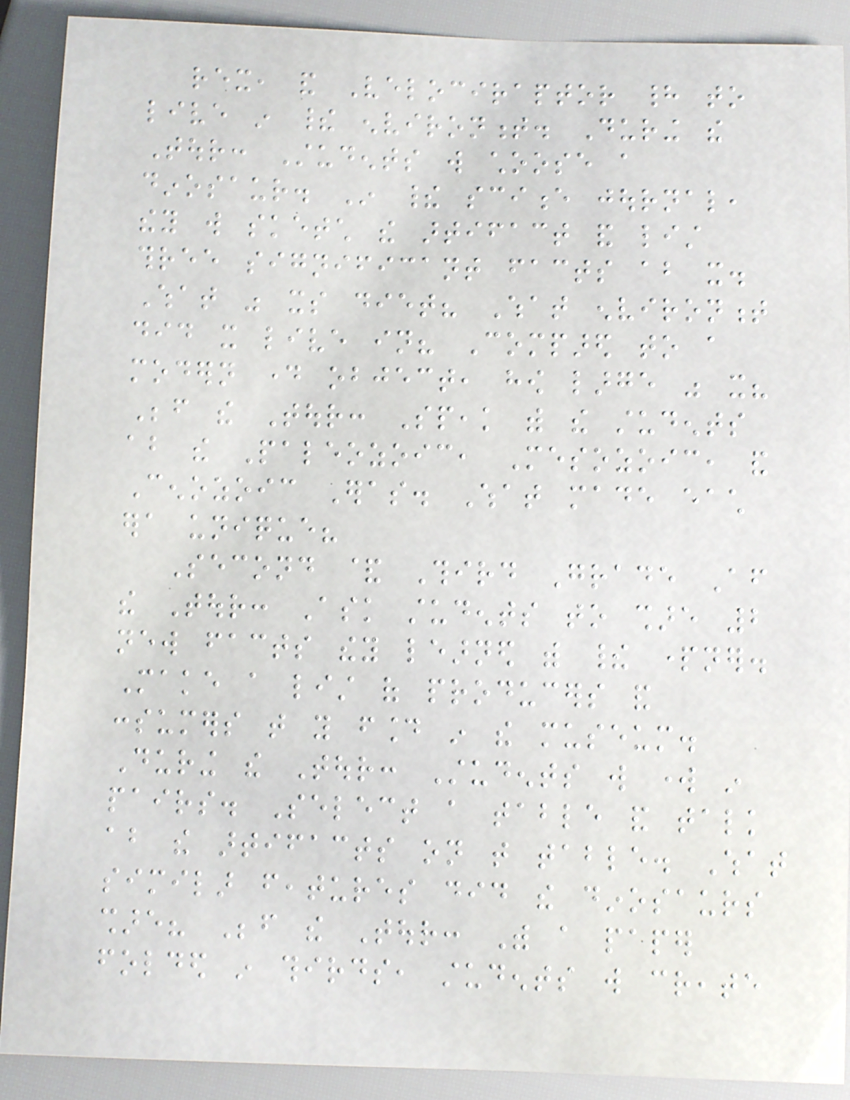rex, and Velociraptor had to
live in their environment. During the
Tour: Students will choose a
dinosaur. In their science journal,
they will sketch the artifact and list
three significant facts about it.
What was its diet? What environment
did it live in? Compared to a
modern day object, how large was it?
Before the Tour: Speak with the students
about the Paleozoic, Mesozoic, and
Cenozoic Eras. What made each
era unique?
Second & Third Grade After
the Tour: Ask students to share 2
new facts they learned with their partner.
Make a list of producers and
consumers that you found in the museum.
During the Tour: Students will work in
pairs. Select a table and talk
about the artifacts on that table. What
similar features did the dinosaurs
share? Before the Tour: With a paper
folded in thirds, students will create
